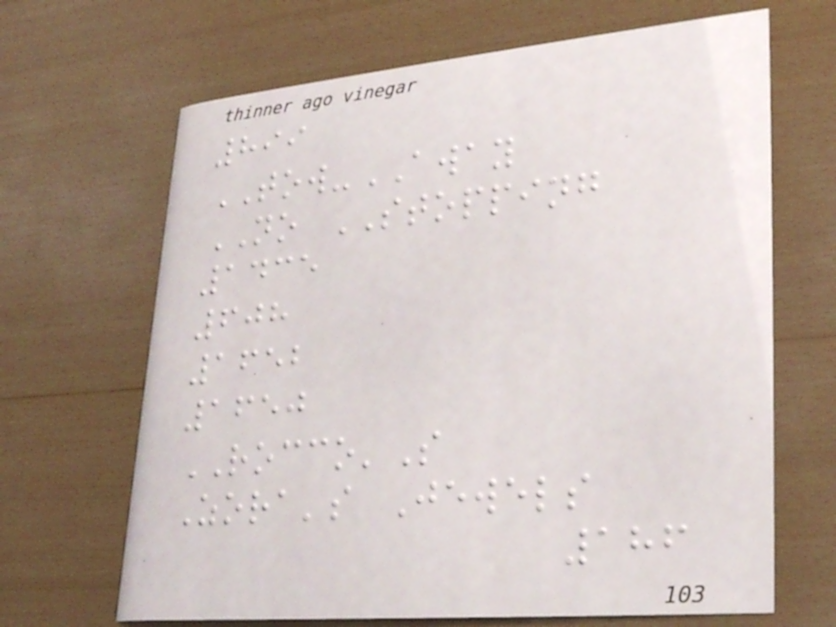899
TOW-AWAY
NO STOPPING
1435
608
1652
1650
ROCCO'S
Zora's Jewels
186
